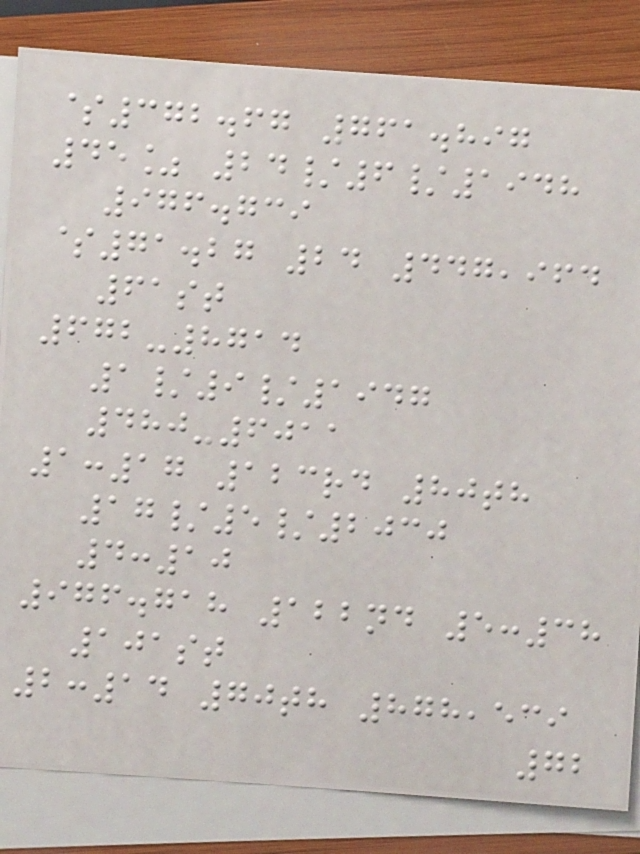$372.67 761.897
45% 24/6/1948
976.739
$71.27 24 447,964
61st
672-8714
1/9/1947
480-6011
1:17 123rd 80th
17/5/2030
4:10
976.718 122nd 5:38
101st
2:14 70th 878,539
72
